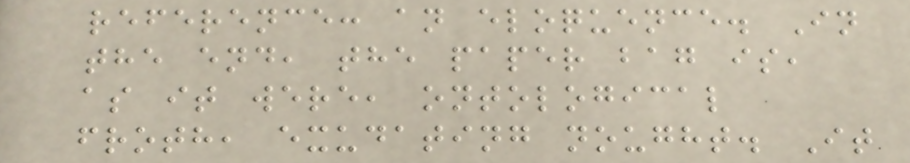reference: an eloquence. In
the end, the paper bag is,
as it were, ontological
froth, exudating nought. It
